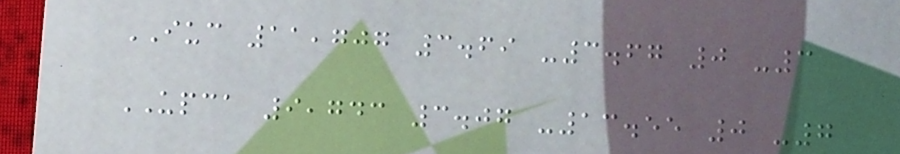IUC 11,707 3.69 -3.67 0 -3
UPCA 9,743 3.07 -13.55 0 -7
